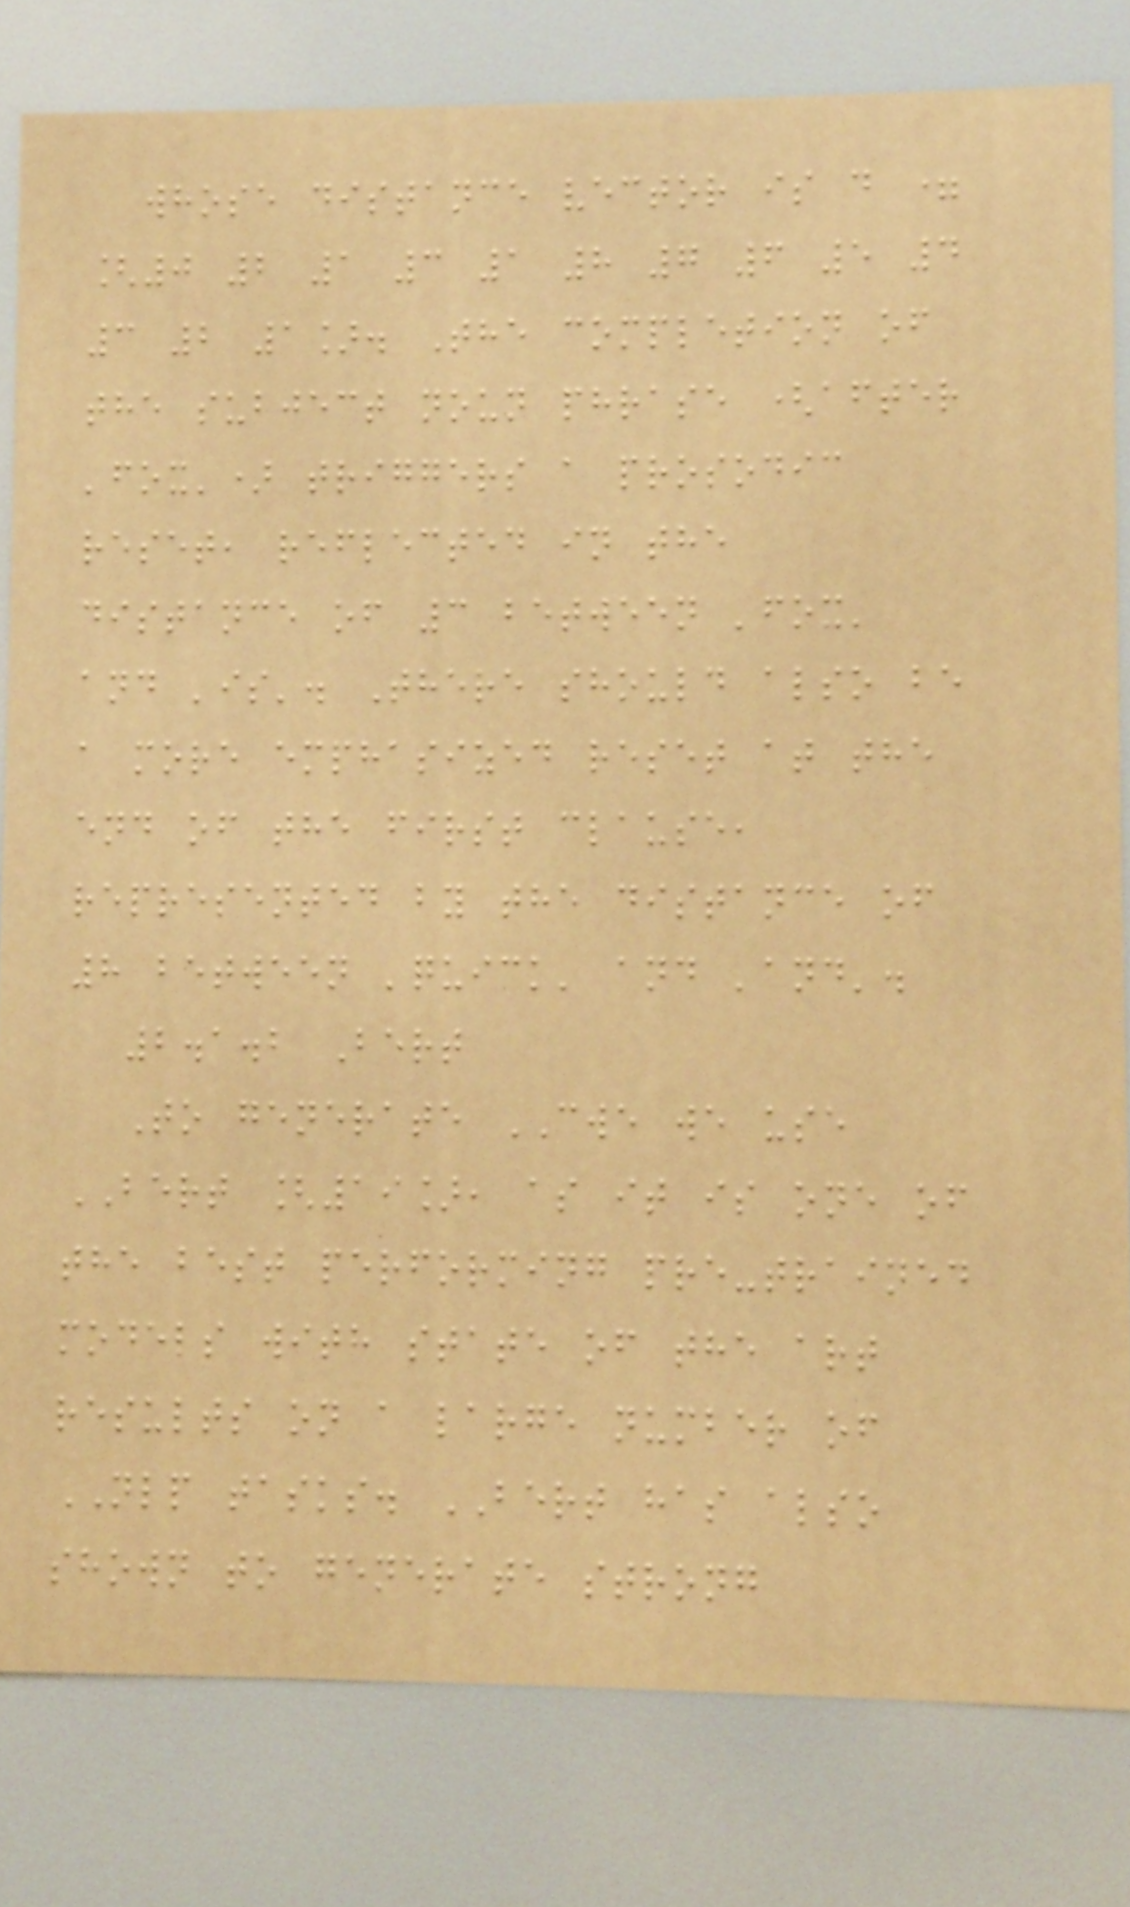whose distance vector is d =
[0 2 1 3 1 8 7 6 5 4
3 2 1]. The completion of
the subject noun phrase (after
'fox') triggers a prosodic
reset, reflected in the
distance of 3 between 'fox'
and 'is'. There should also be
a more emphasized reset at the
end of the first clause,
represented by the distance of
8 between 'quick' and 'and'.
2.1.2 Bert
To generate CWE we use
BERT [19], as it is one of
the best performing pre-trained
models with state of the art
results on a large number of
NLP tasks. BERT has also
shown to generate strong
